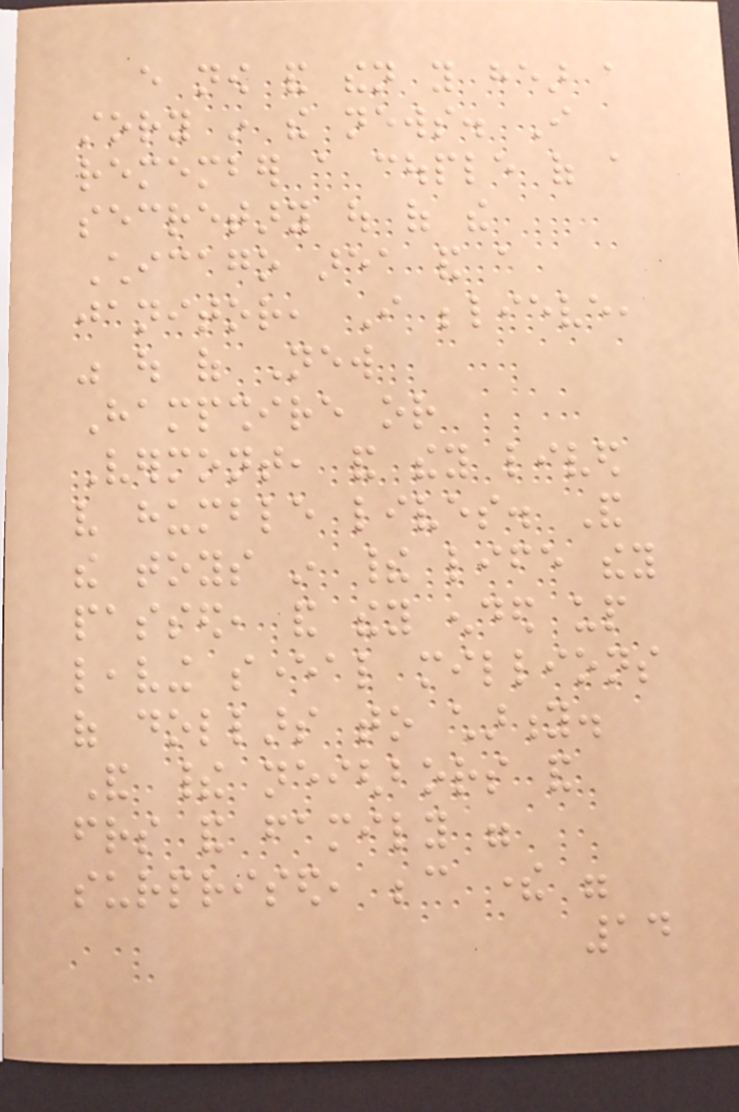every now and then you hear a
story in the news. I
remember a couple of a
secretary out of the
Chicago area and a
janitor, I believe,
was out of New
Hampshire or
Vermont, and they lived
very humble lives. And
the toys in their life they
passed, and they ended up
leaving several millions
of dollars to charity.
And their neighbors and
friends and family were
surprised, because there were
14
